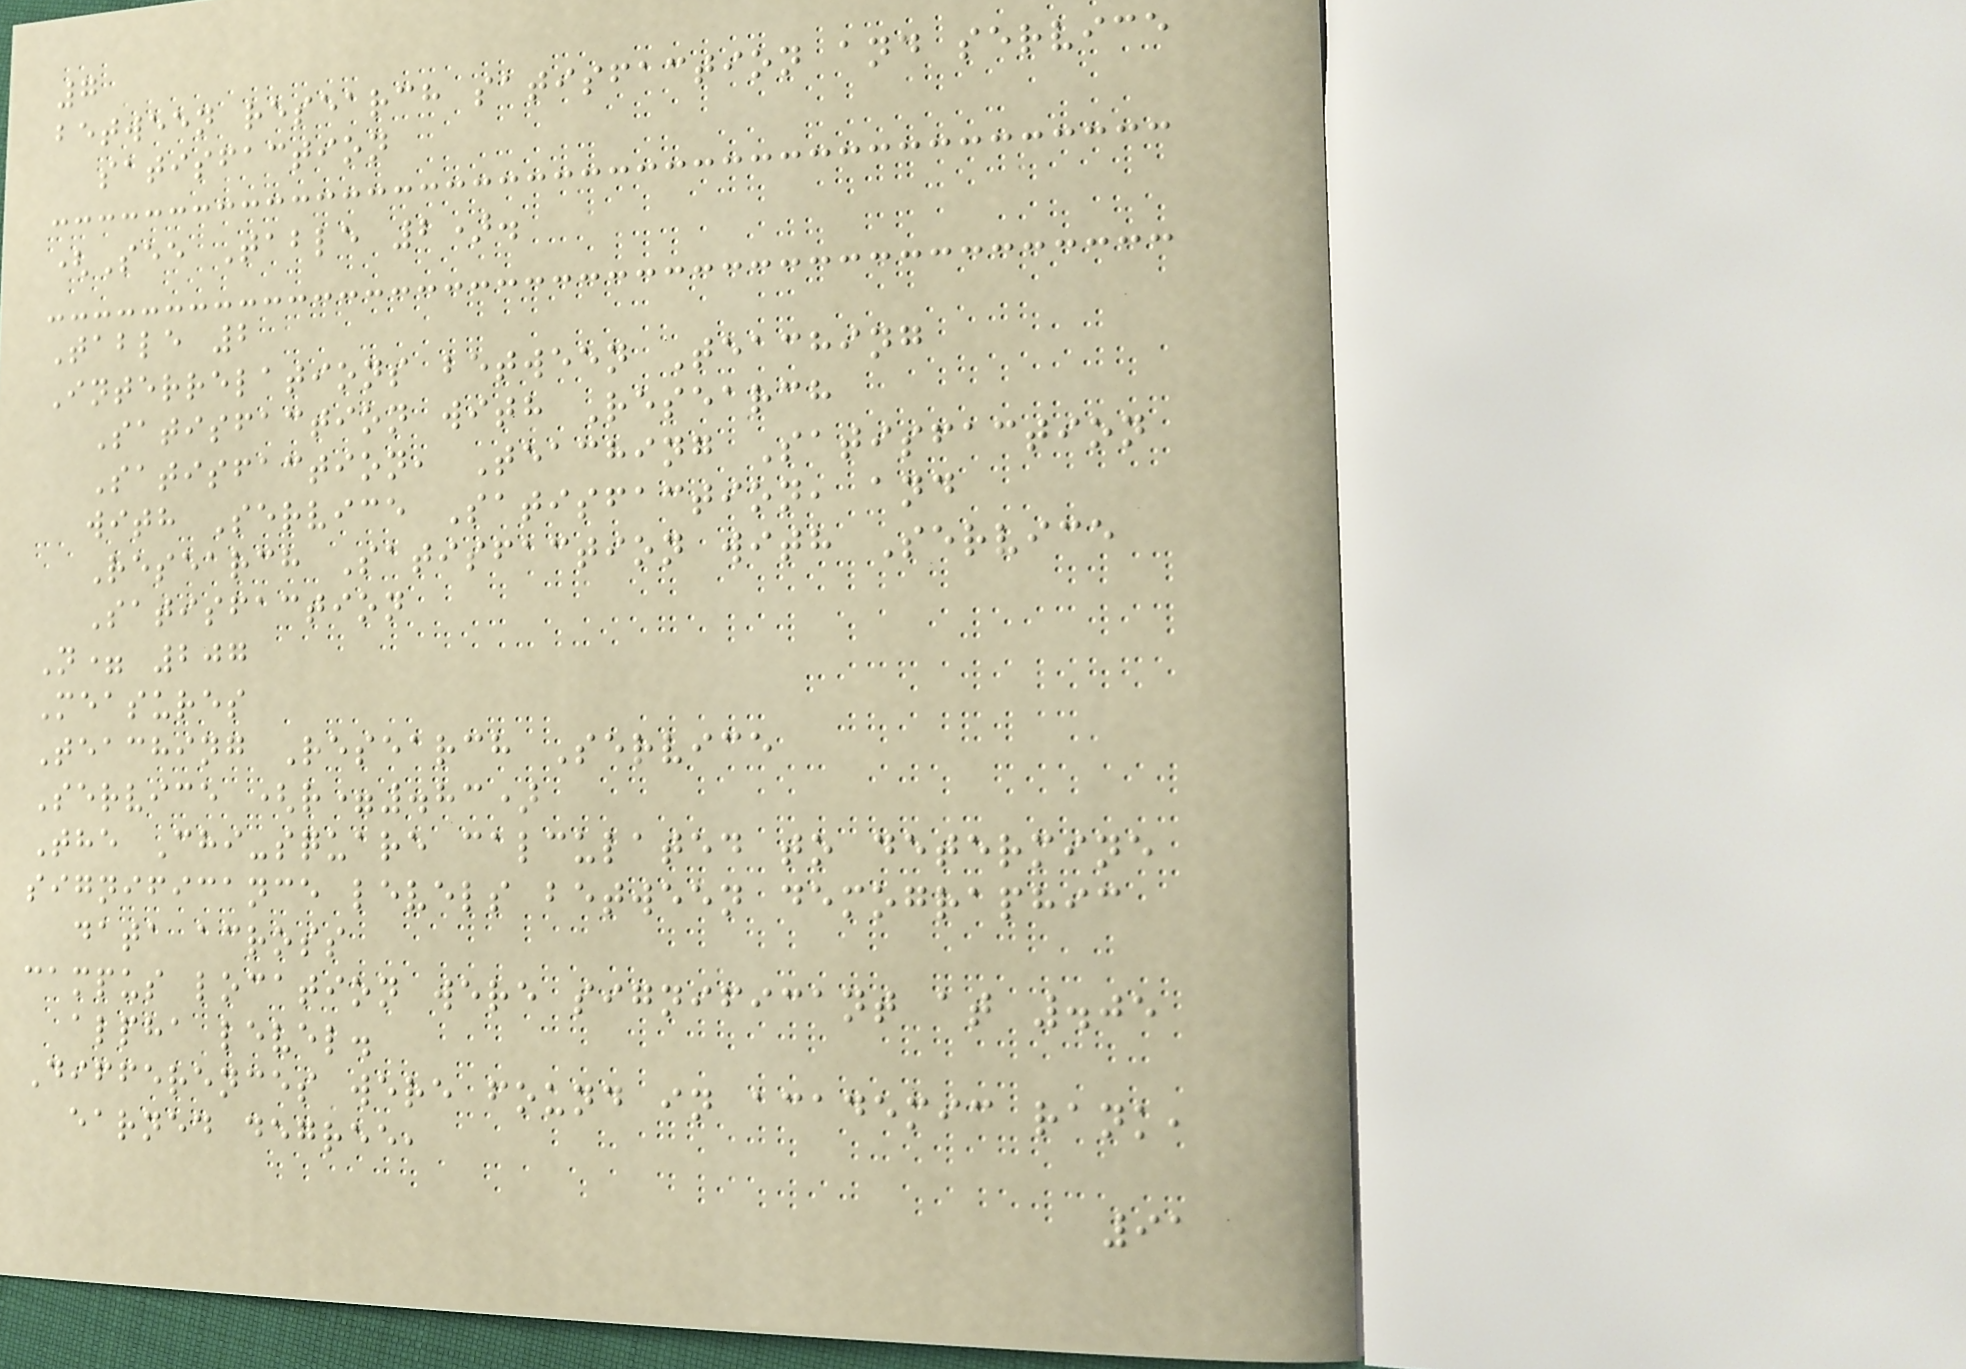7
between research satisfaction and service
satisfaction
(See Table 2).
Table 2
Interrelations between Teaching
Satisfaction with Research
Satisfaction, Teaching Satisfaction
with Service Satisfaction, and
Research Satisfaction with Service
Satisfaction
N= 207
Measures
Teaching Research Service
Service (r=.83)
The Chi-square calculated to determine
significance levels between demographic
data across
campus location were significant at .05
alpha level.
Differences were found in academic rank,
earned degree,
91
